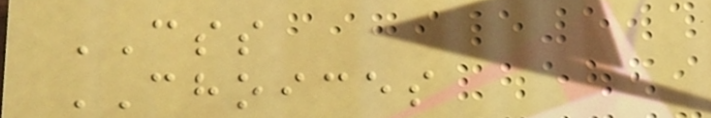CSS
CHOICES
